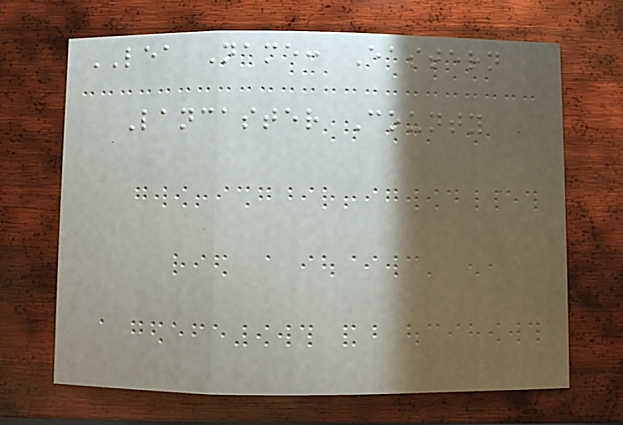LEA Name: Eastern
Lancaster County
